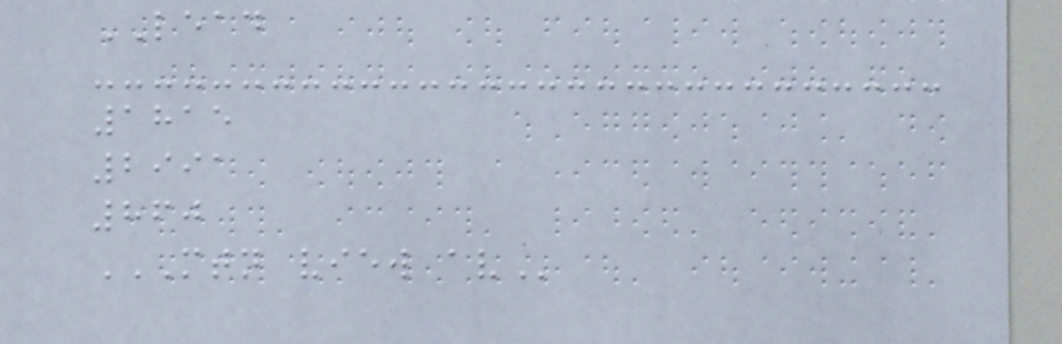LEAD
1815
2991
860
MTN VIEW AV
